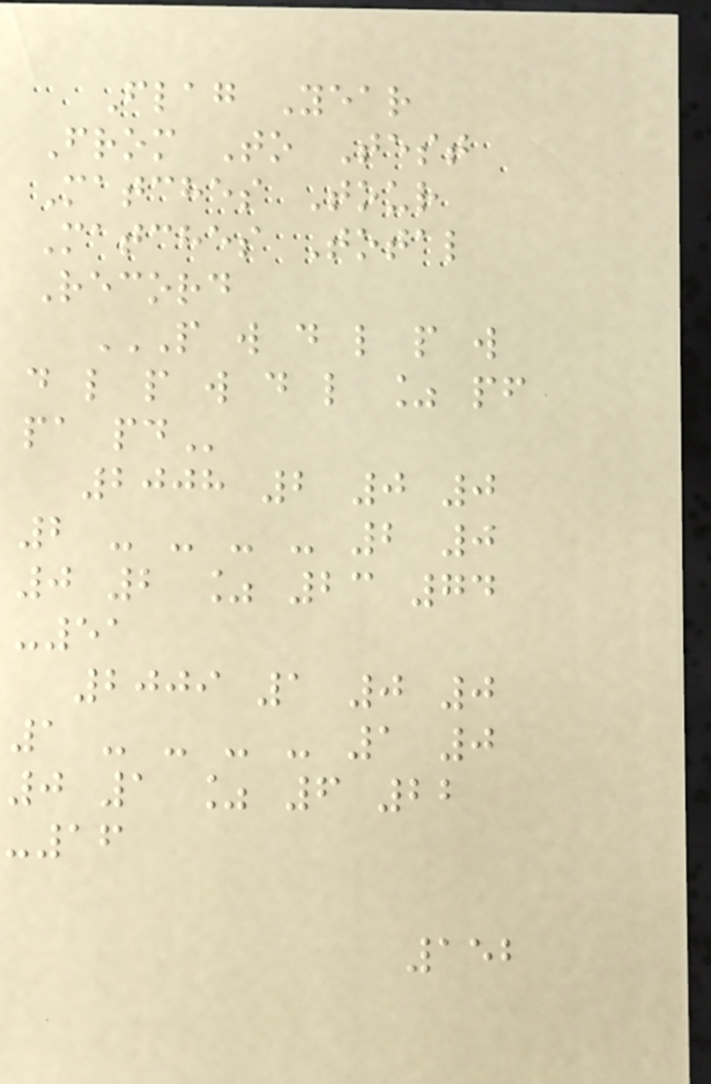Flag Year
From To Test
Matches Tour
Matches Total
Record
P W D L P W
D L P W D L % PF
PA PD
2008 2 0 0
2 - - - - 2 0
0 2 % 23 74
-51
2009 1 0 0
1 - - - - 1 0
0 1 % 6 22
-16
152
